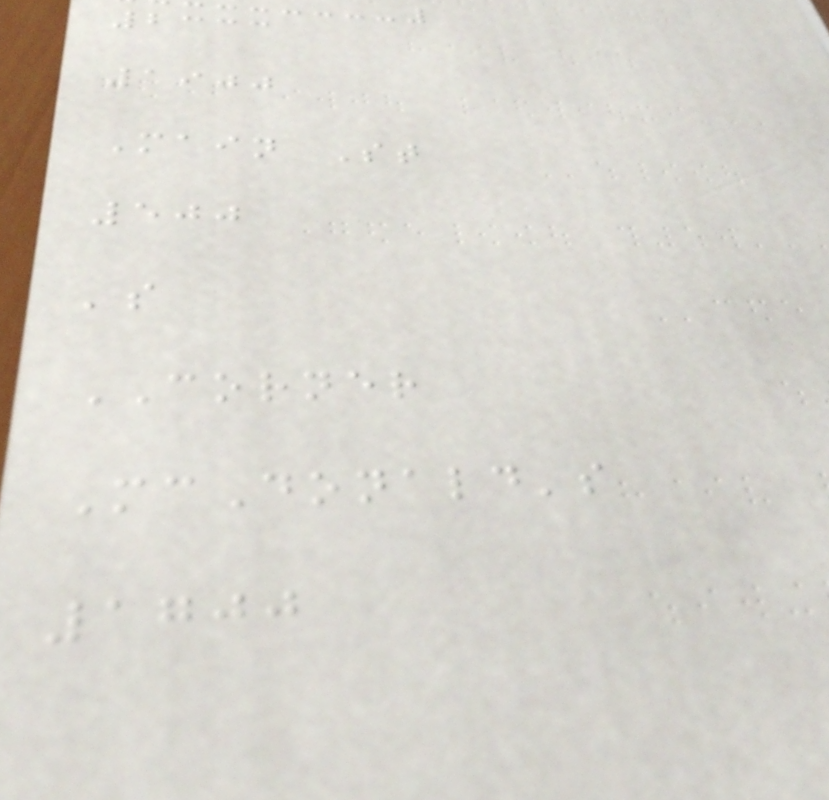2333
1900
Main St
500
's
CORNER
McDonald's
1700
